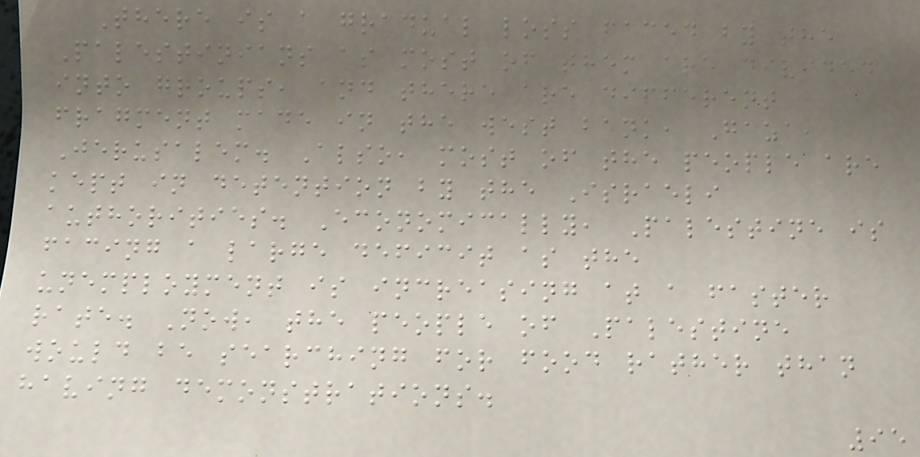There is a gradual loss faced by the
Palestinians as most of them are divided
into groups, and there are different
fragment made in the west bank, Gaza,
Jerusalem. Also, most of the people are
kept in detention by the Israeli
authorities. Economically, Palestine is
facing a large deficit as the
unemployment is increasing at a faster
rate. Now, the people of Palestine
would be searching for food rather than
having demonstrations.
95
